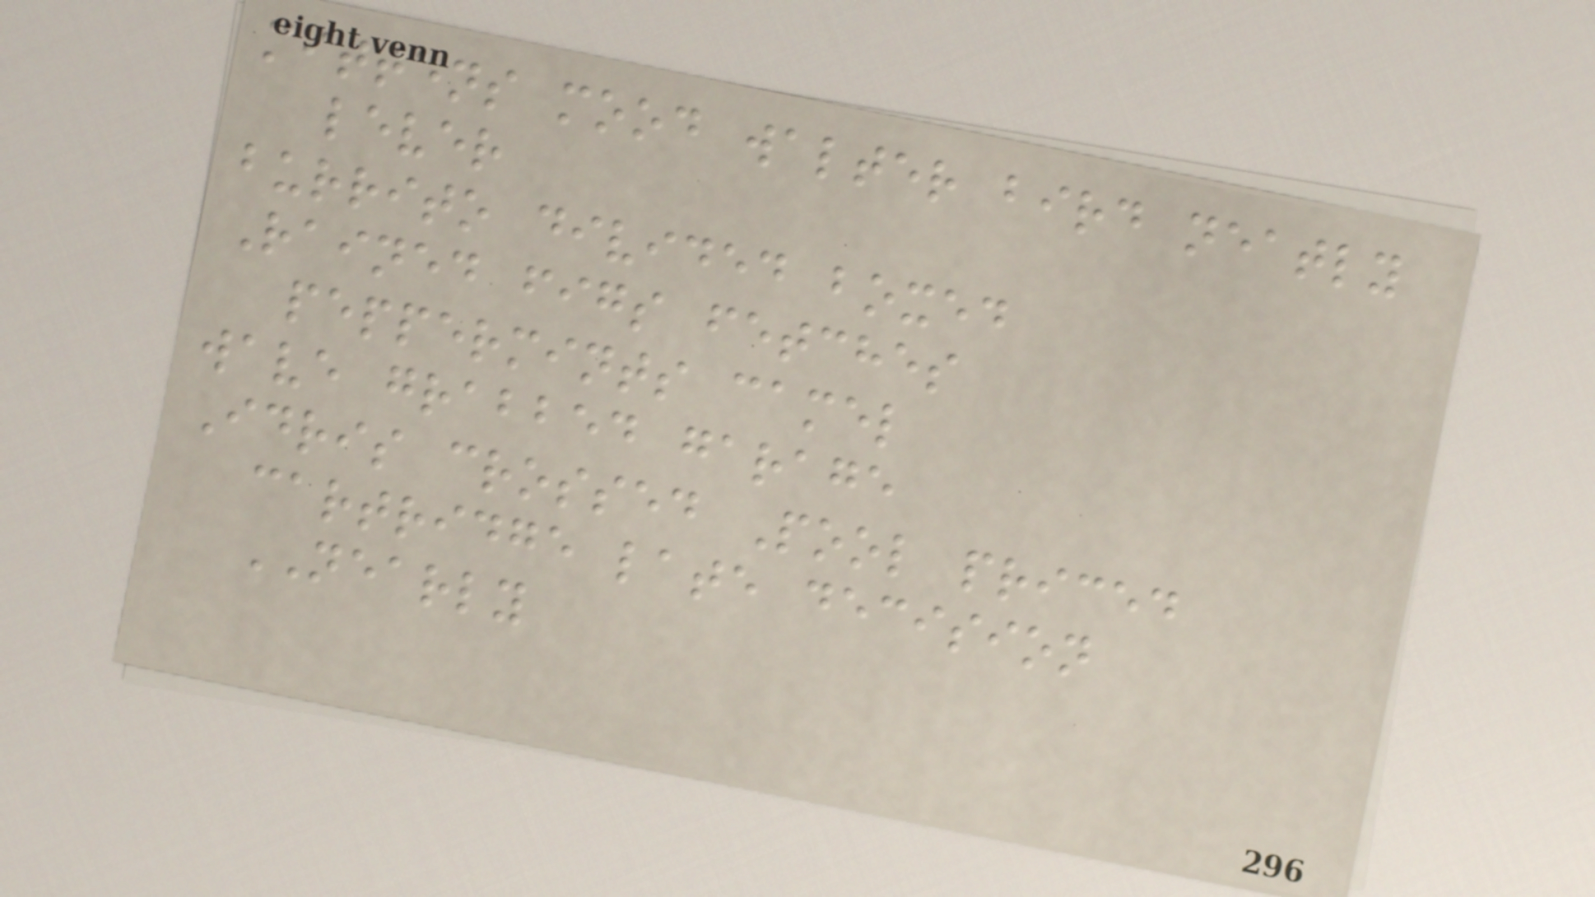mittens mood walter bird neatly
lever
burrito divided boxed
Rained figs fetches
peppermints camel
wave grabbed garage
Idris crossed Pool priced
cartridge late decision
NEARLY
